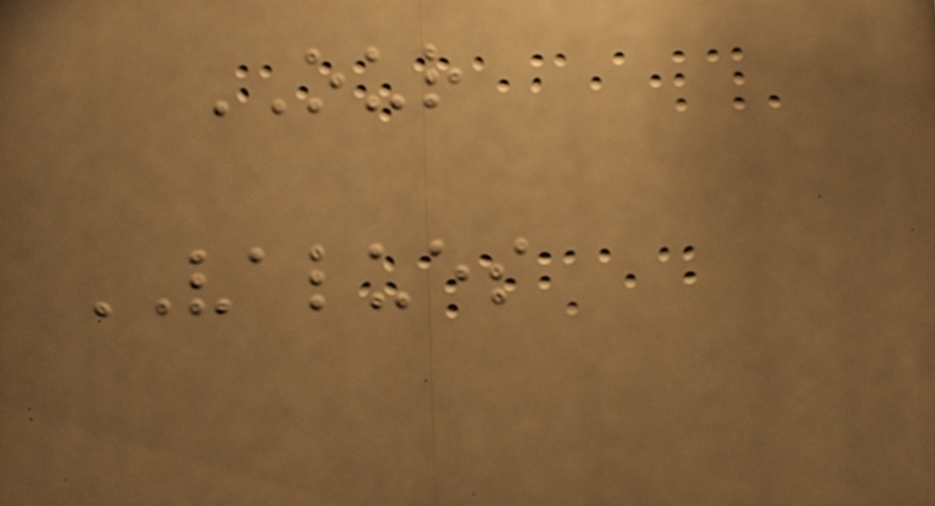OUR
VALUES
